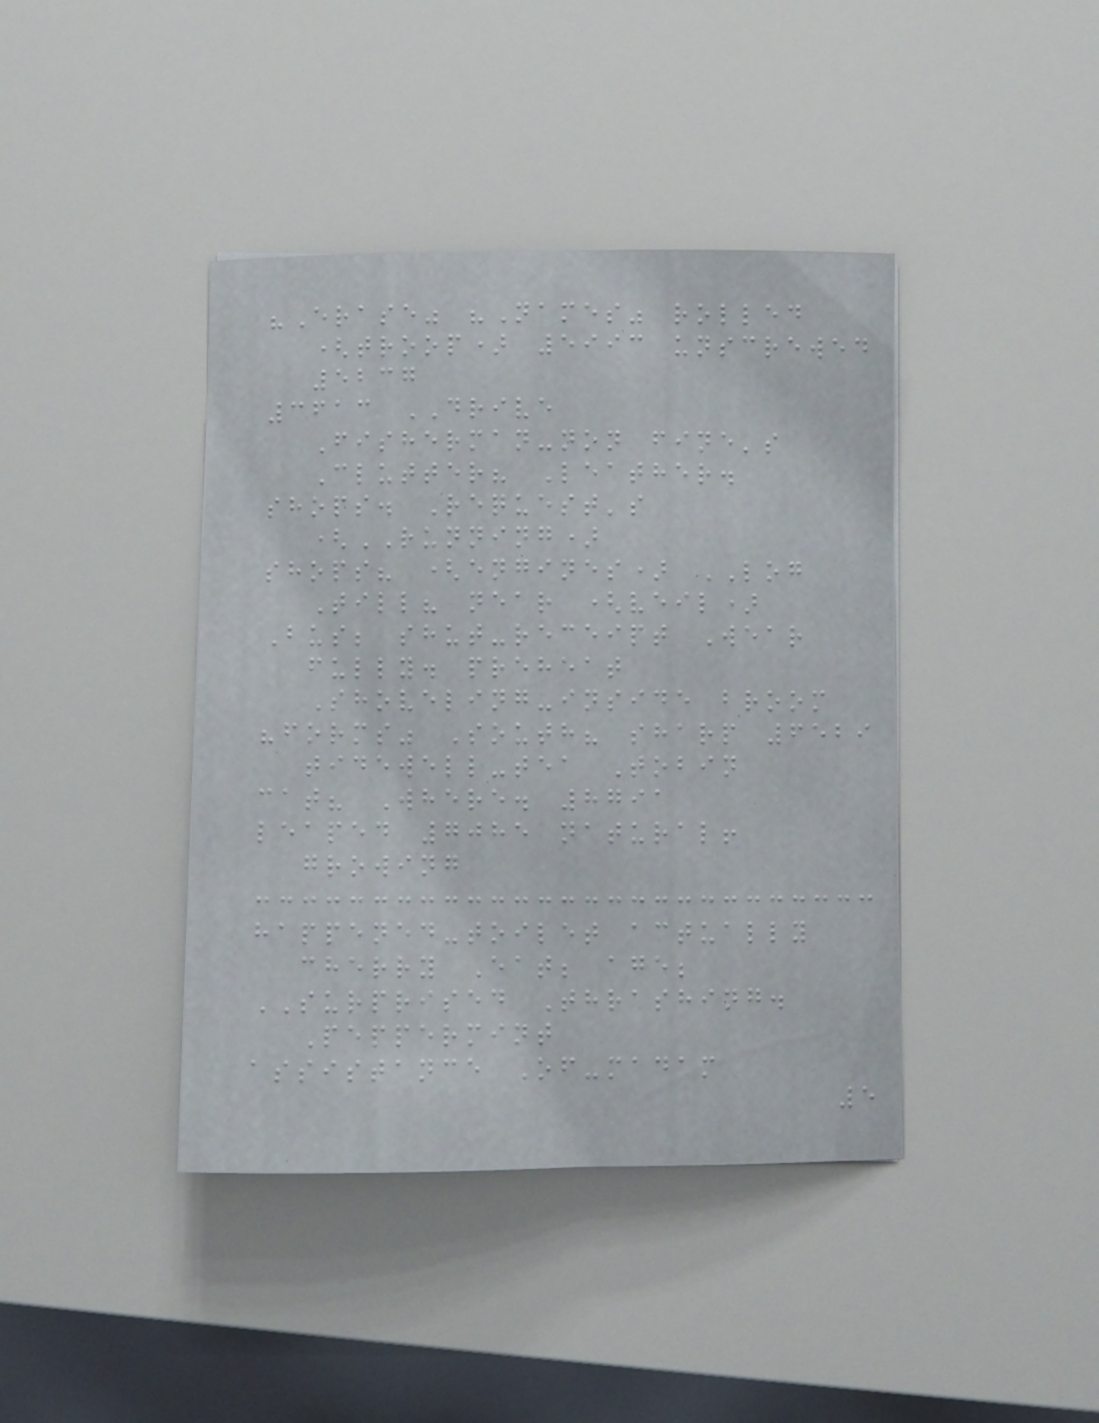"Erase" "Names" rolled
(troop) 5993 unscrewed
5237
3613 DRIVE
Fisherman-non fine's
Clutter? Leather.
shops. Request's
(RUNNING)
shops? (engines) LOG
Till? near (veil)
Bus; shut-receipt Wear
fully. preheat
Shoveling-inside broom
"forms" South? sharp 6529
tidewell-tea Tobin
cat? Where. 8791
leaped 7085 natural!
growing
happened-toilet actually
cherry Eat; age;
SURPRISED Thrashing.
Peppermint
assistance Of-madam
5
